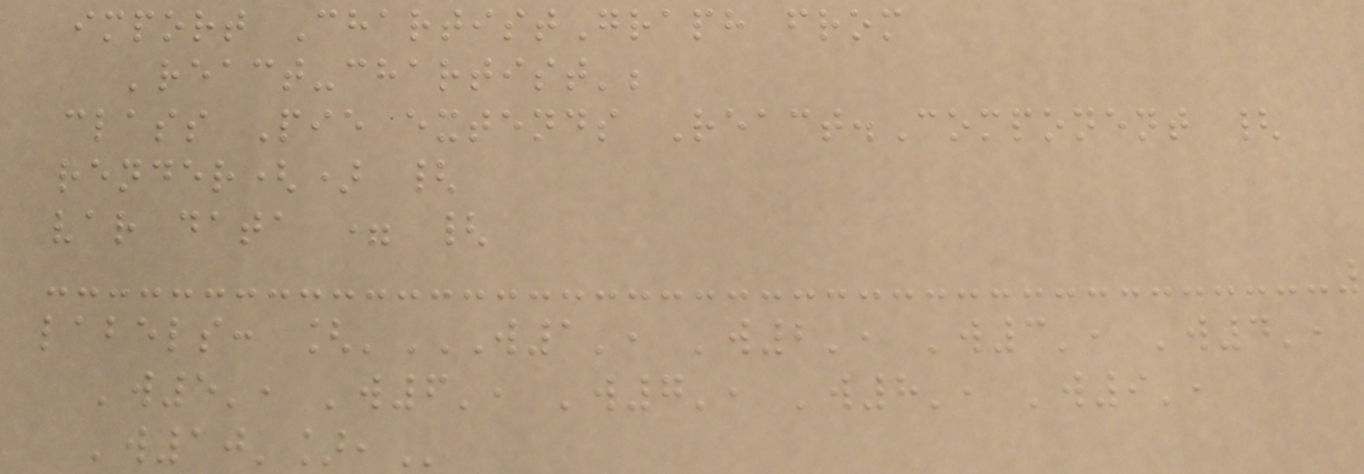import ChartistGraph from
'react-chartist';
class Pie extends React.Component {
render() {
var data = {
labels: ['W1', 'W2', 'W3', 'W4',
'W5', 'W6', 'W7', 'W8', 'W9',
'W10'],
